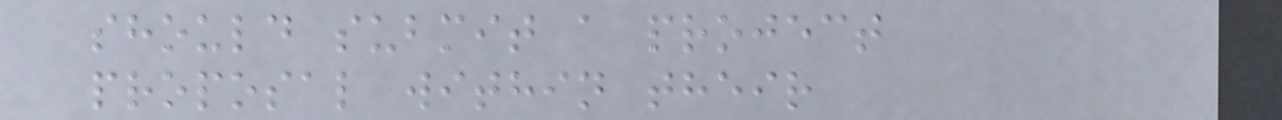should submit a project
proposal within their
